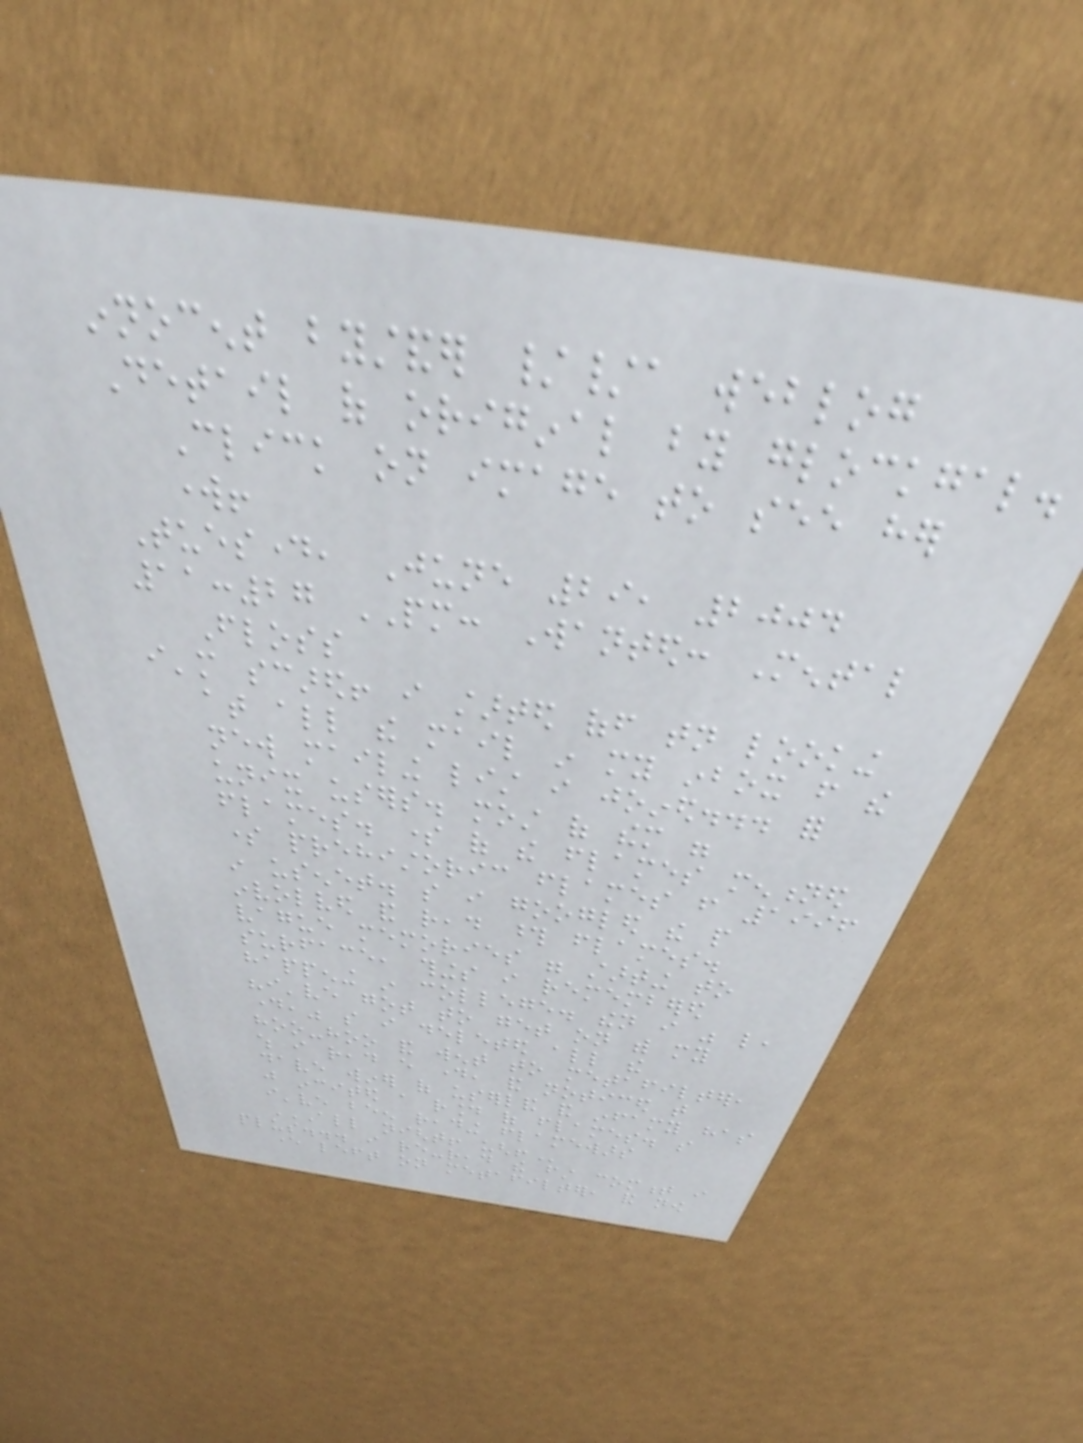innocent bystander //a weblog
Detail of original by glockgal.
Click on image to see her
work!
Tuesday, June 29, 2004
11:27 PM: Wanted: Mental
Floss
i'm scared! i started off tonight looking
at all the mail in my inbox from the
new mailing list i joined... for
unix users. most of them were
flames. some of the flames mentioned
some prehistoric flames from 1996
in usenet. so i googled the people
involved and read those flames.
vague memories were starting to
surface, things i remembered
happening in college. then i was like,
"i've got to get on with my
day," so i deleted all the
hoo-hoo and went to metafilter,
which i read every day, and noticed that
dave winer of userland and infamy has
just incited a round of flames. so
i've been reading flamewars
ALL NIGHT! UGH!
plus... i re-read the first comment i
ever left on metafilter, and now
